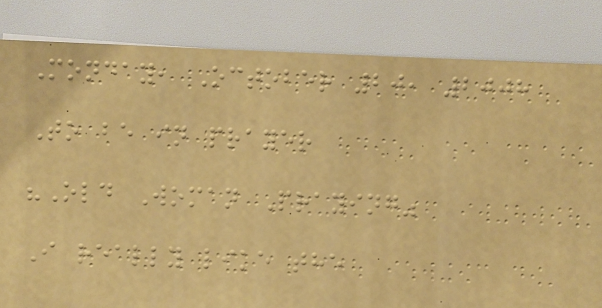Monday, October 20, 2008
To be in prayer
"Old Woman Praying"
I really like the
